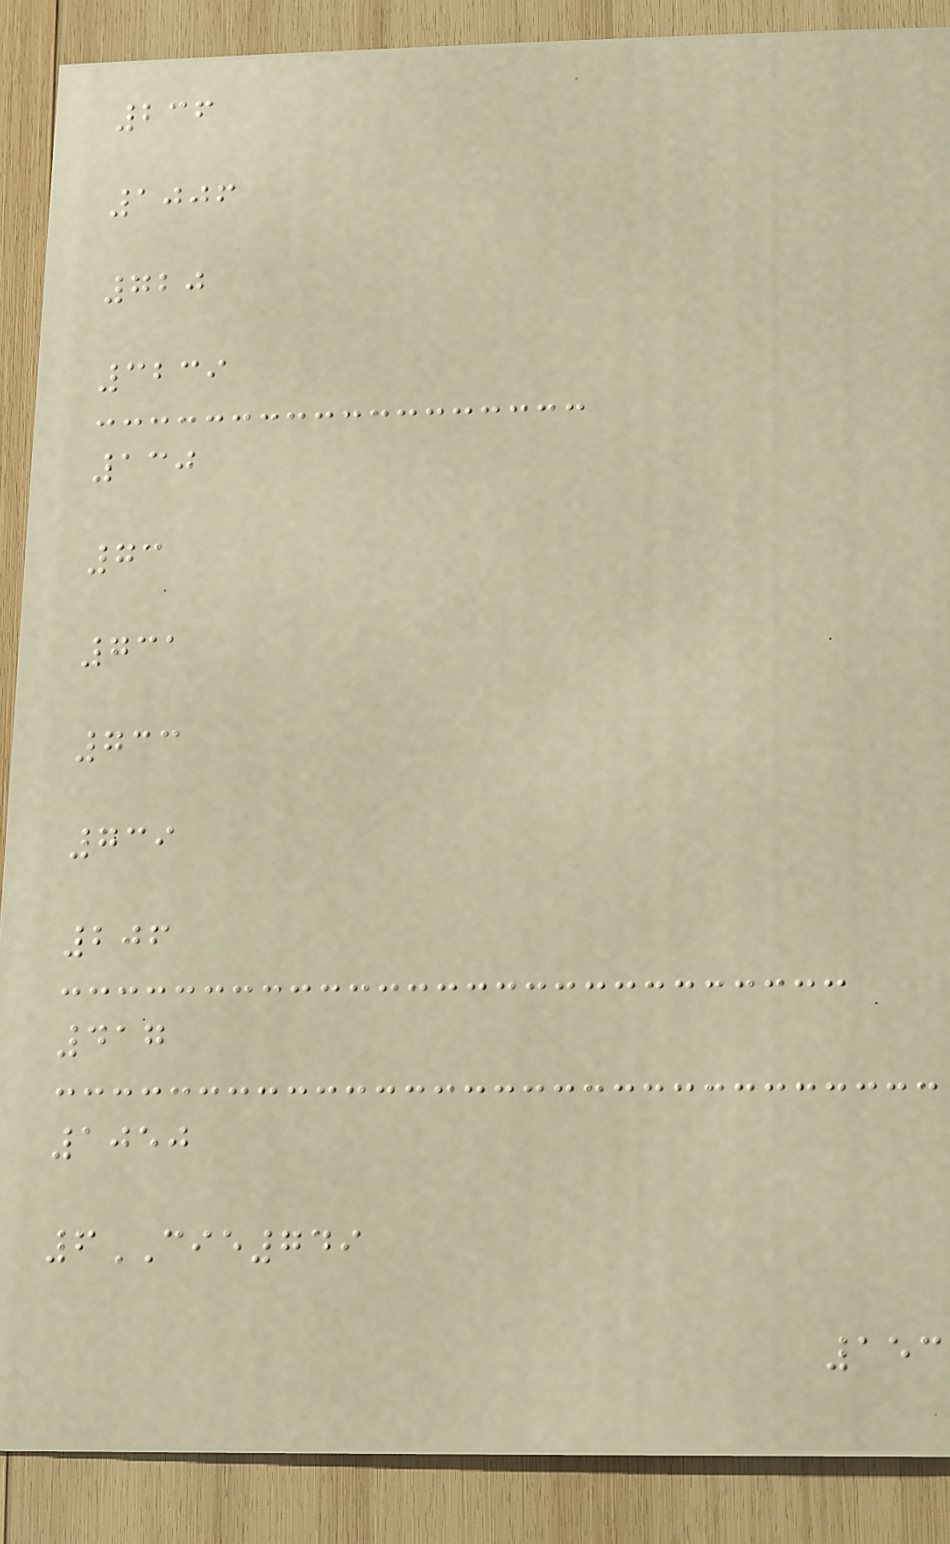236
1006
720
3239
130
73
731
733
739
206
417
1050
6CIE749
153
